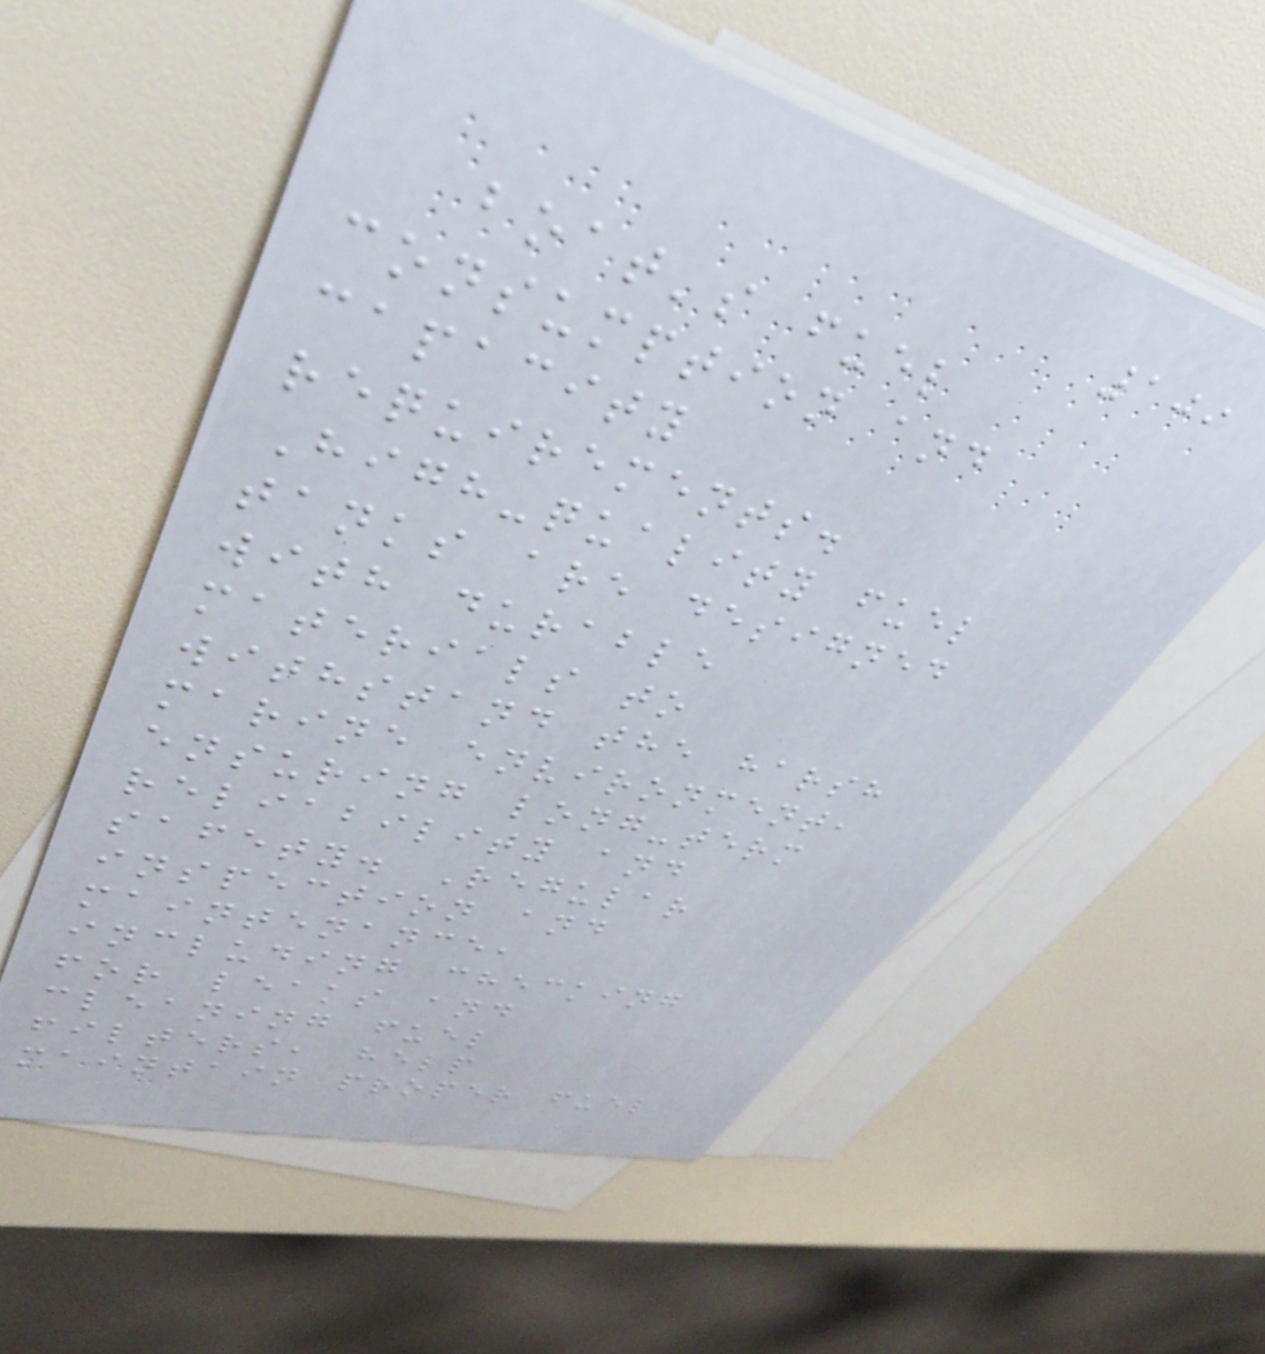109
boat's fuel
consumption and
capacity
requirements.
High-quality fuel
tanks are designed
with durable
materials to
withstand the harsh
marine environment,
ensuring long-term
reliability and
safety. Regular
inspection and
maintenance,
including checking
for leaks and
cleaning fuel
filters, help
maintain proper fuel
